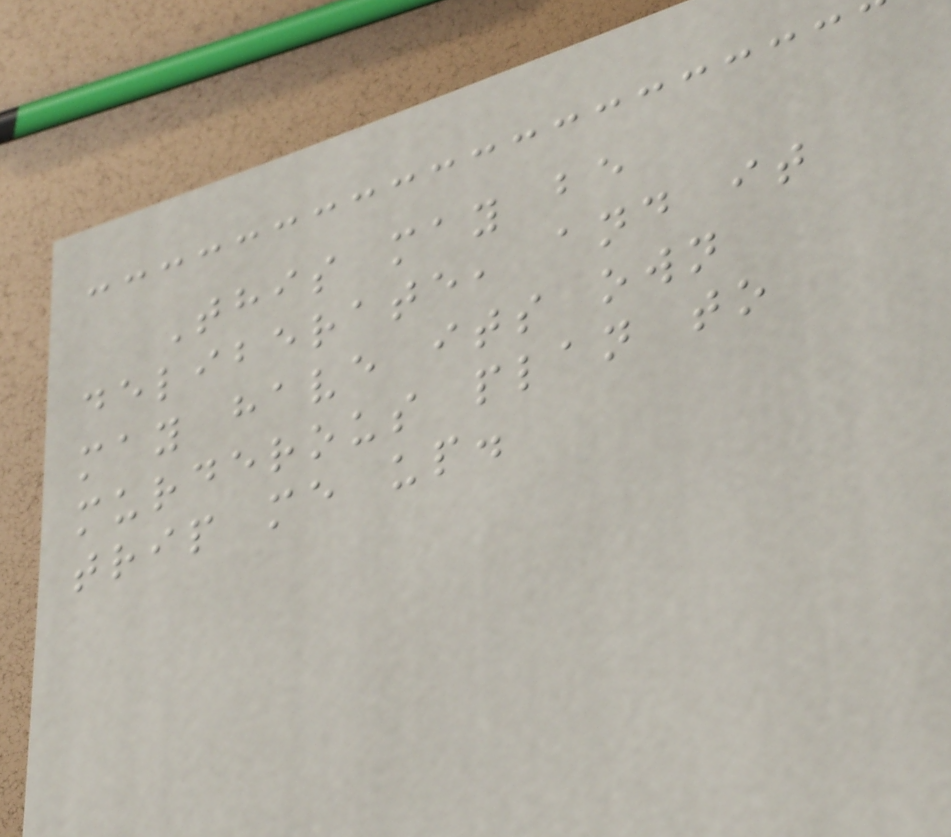This may be
deliberate, and it
may have its own
murderous plan to
trip me up.
